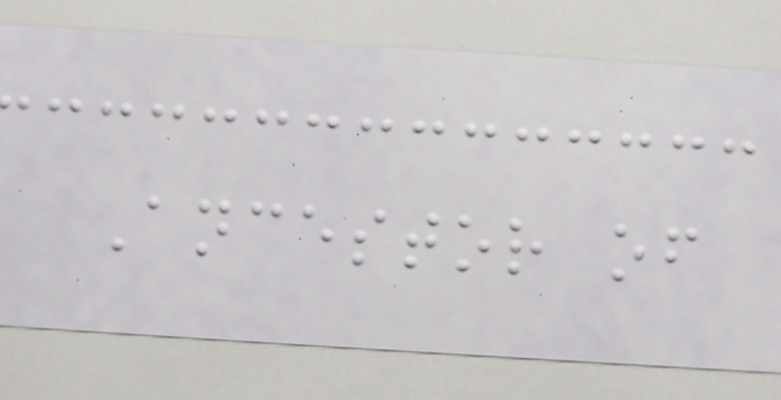Ancestor of
